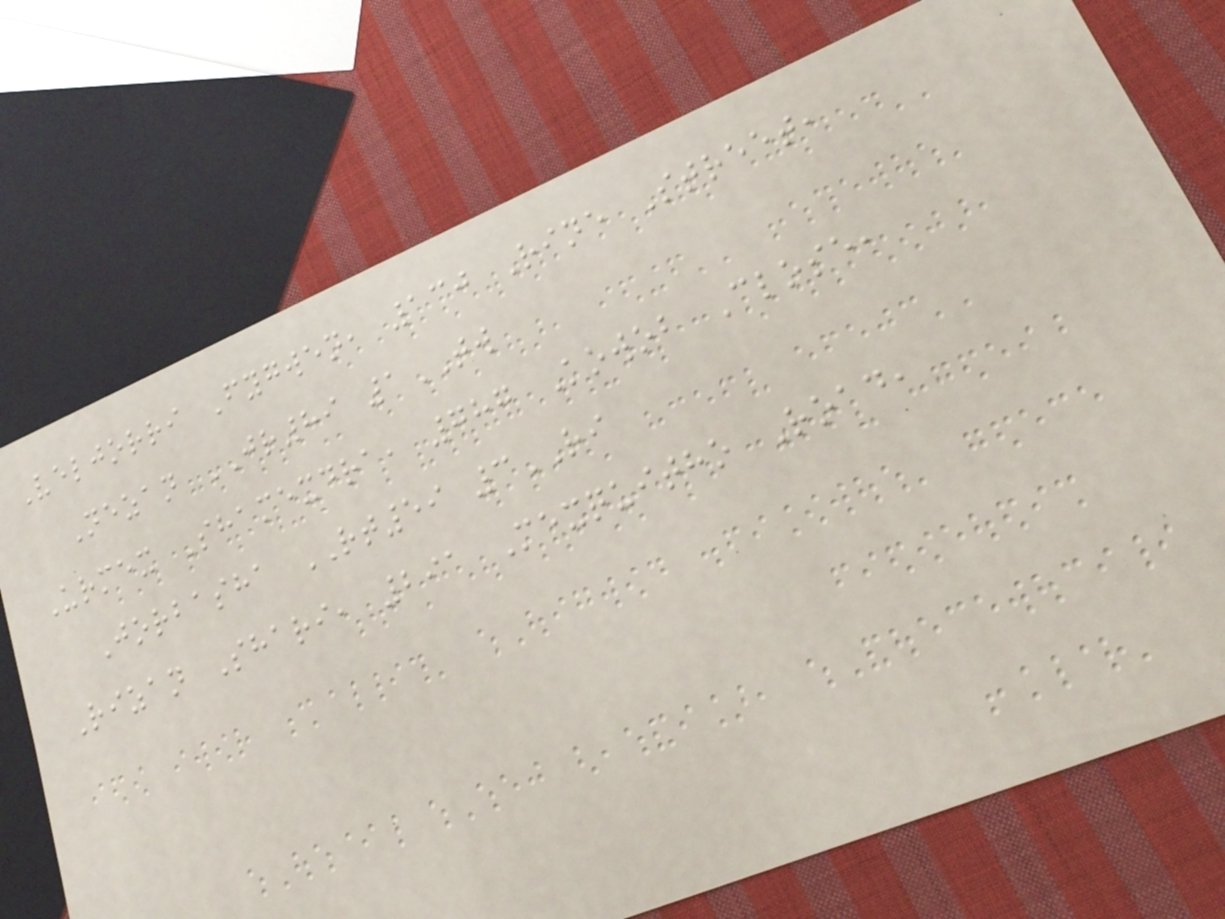Veljorri Fygwen, 130 Rine Street,
Nezan JR89 1TW
Urmex Shamexdra, 787 Kowob Close,
Jorbasha RT59 3RI
Rizan Shari, 291 Mexquitho Road,
